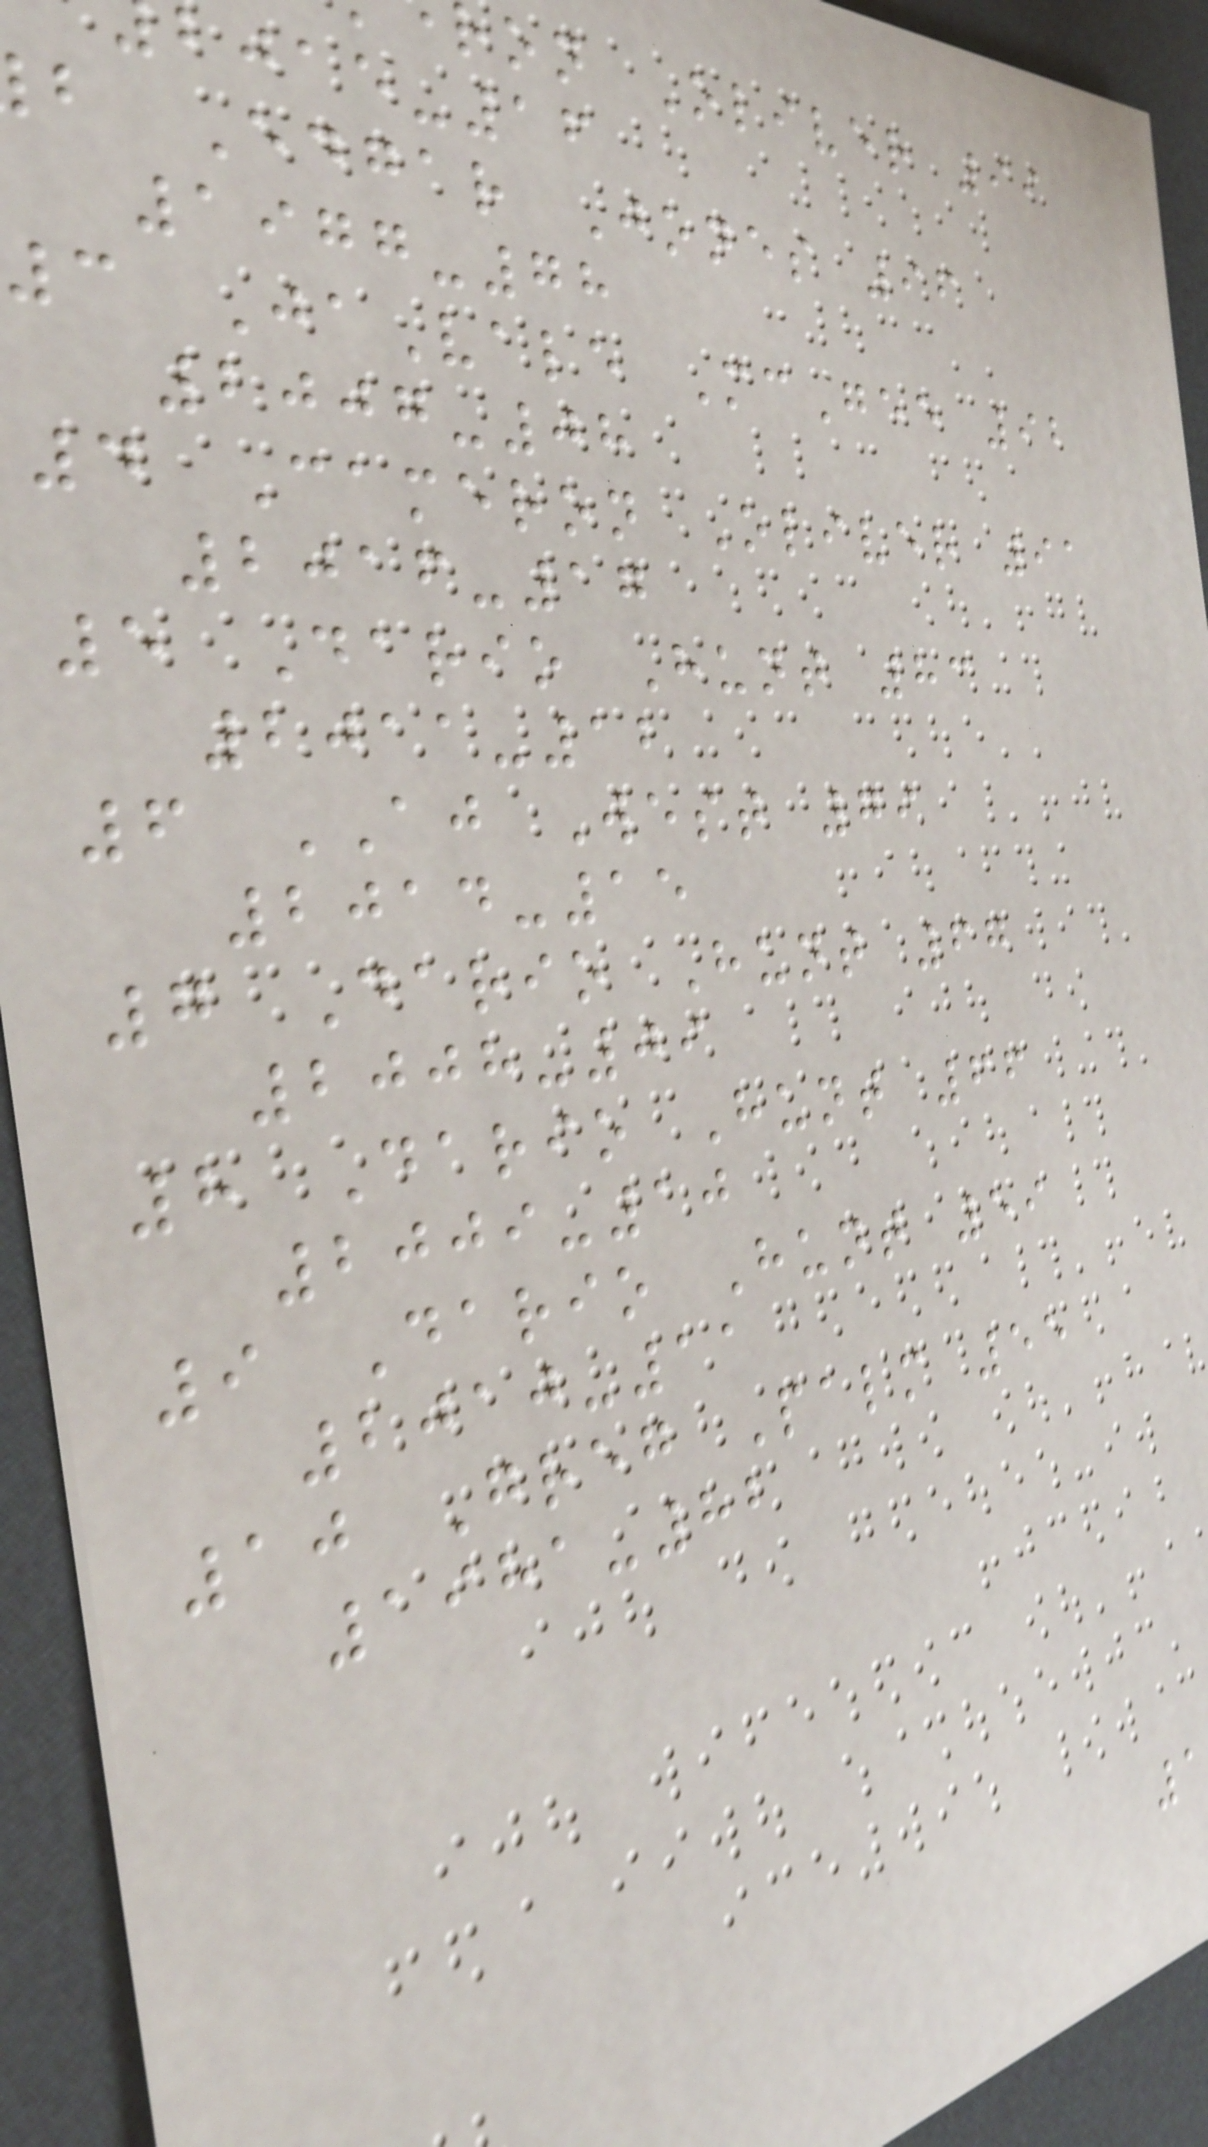ron Oliver 99
-16
b Edgar Jones 96
1977-78
3 JaVale McGee 92
2007-08
4 Cameron Oliver 91
2016-17
5 Dario Hunt 83
2011-12
6 AJ West 79
2014-15
7 Dario Hunt 67
2008-09
8 Dario Hunt 66
2009-10
9 Dario Hunt 59
2010-11
10 Greg Palm 55
1981-82
